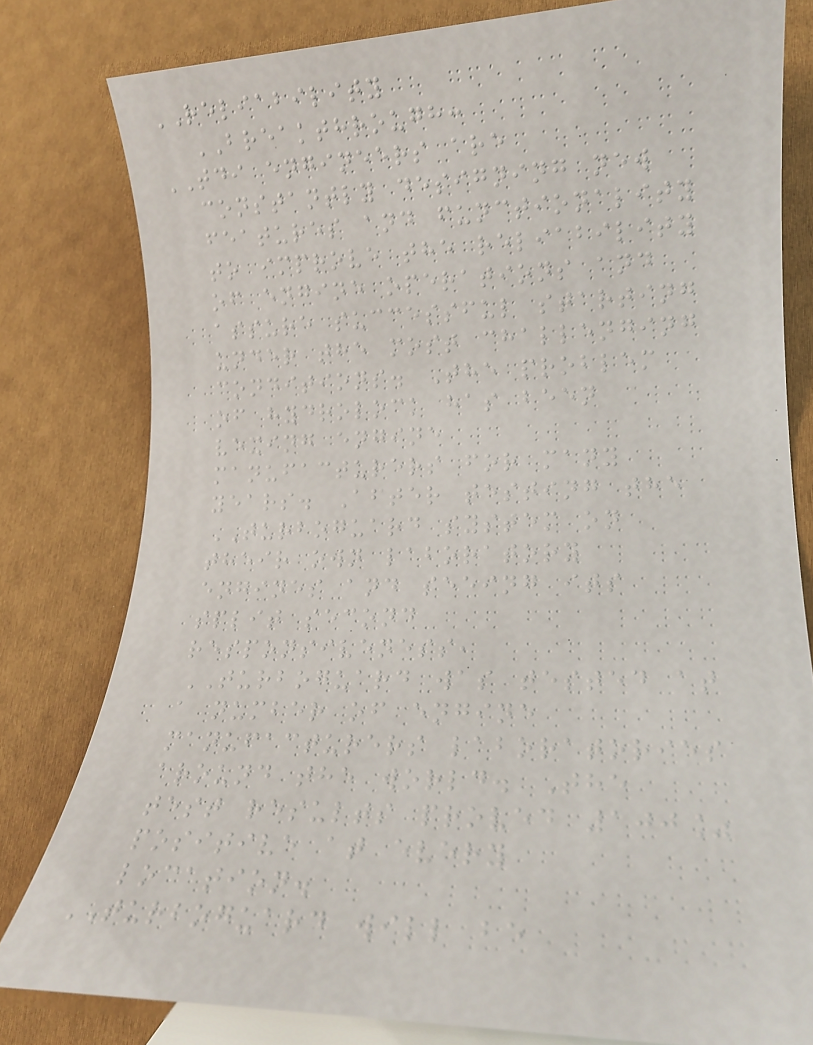RELIABILITY
BREAKTHROUGH:
TDI engineers are
constantly designing new
features and functionality
to improve the reliability
of engine operations and
assure successful starting
under the most challenging
conditions. The problem
of hydrolock has been
vexing engine
manufacturers for many
years. After testing the
TURBOGUARD system on
their own laboratory
engines and seeing its
split second
responsiveness,
TURBOGUARD was tested at
a number of engine
manufacturers laboratories
around the world. The
test results proved 100%
positive at every
location.
TURBOGUARD will be
